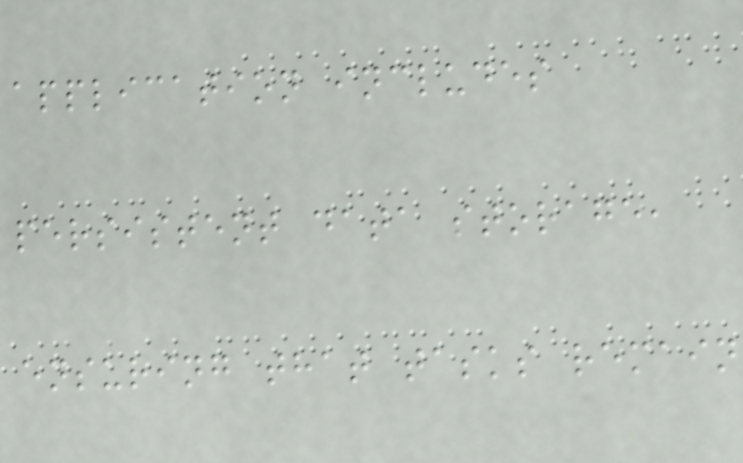application includes
persistent data storage,
ensuring that tasks remain
